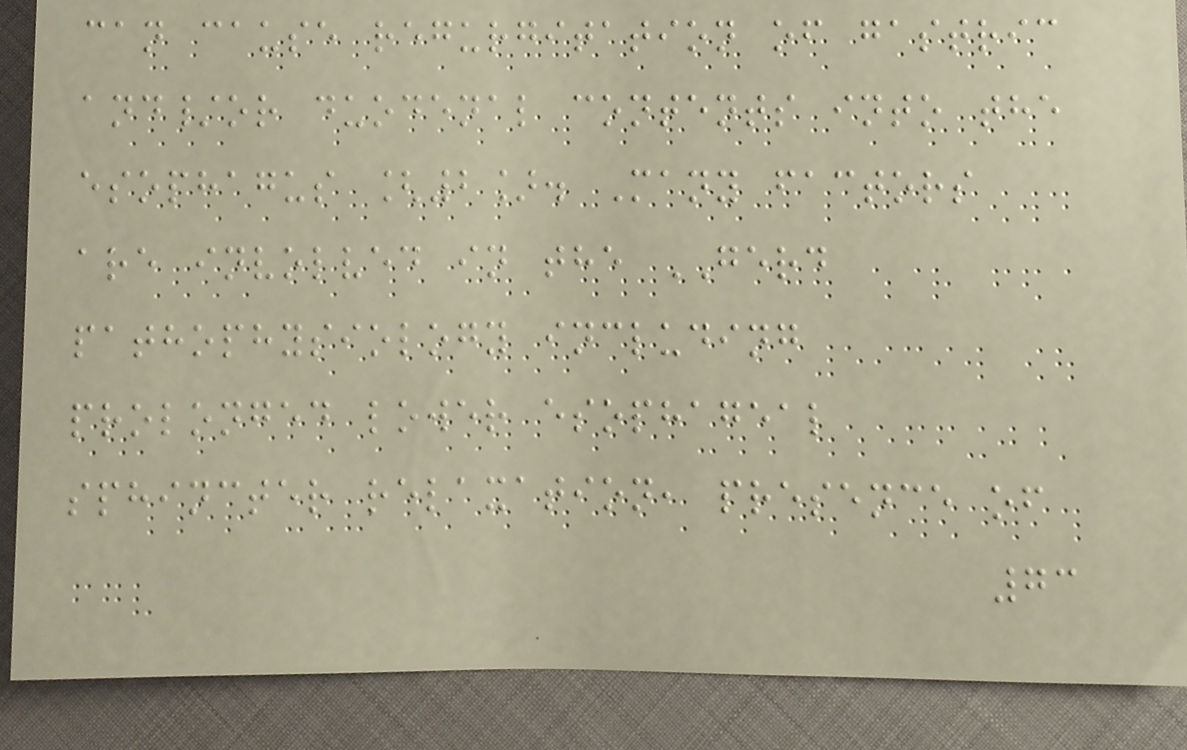can cause regurgitation of gastric
and/or duodenal contents into the
esophagus [2]. Many factors
are involved in the GERD
pathophysiology including
prolonged lower esophageal
sphincter relaxation, presence of
73
